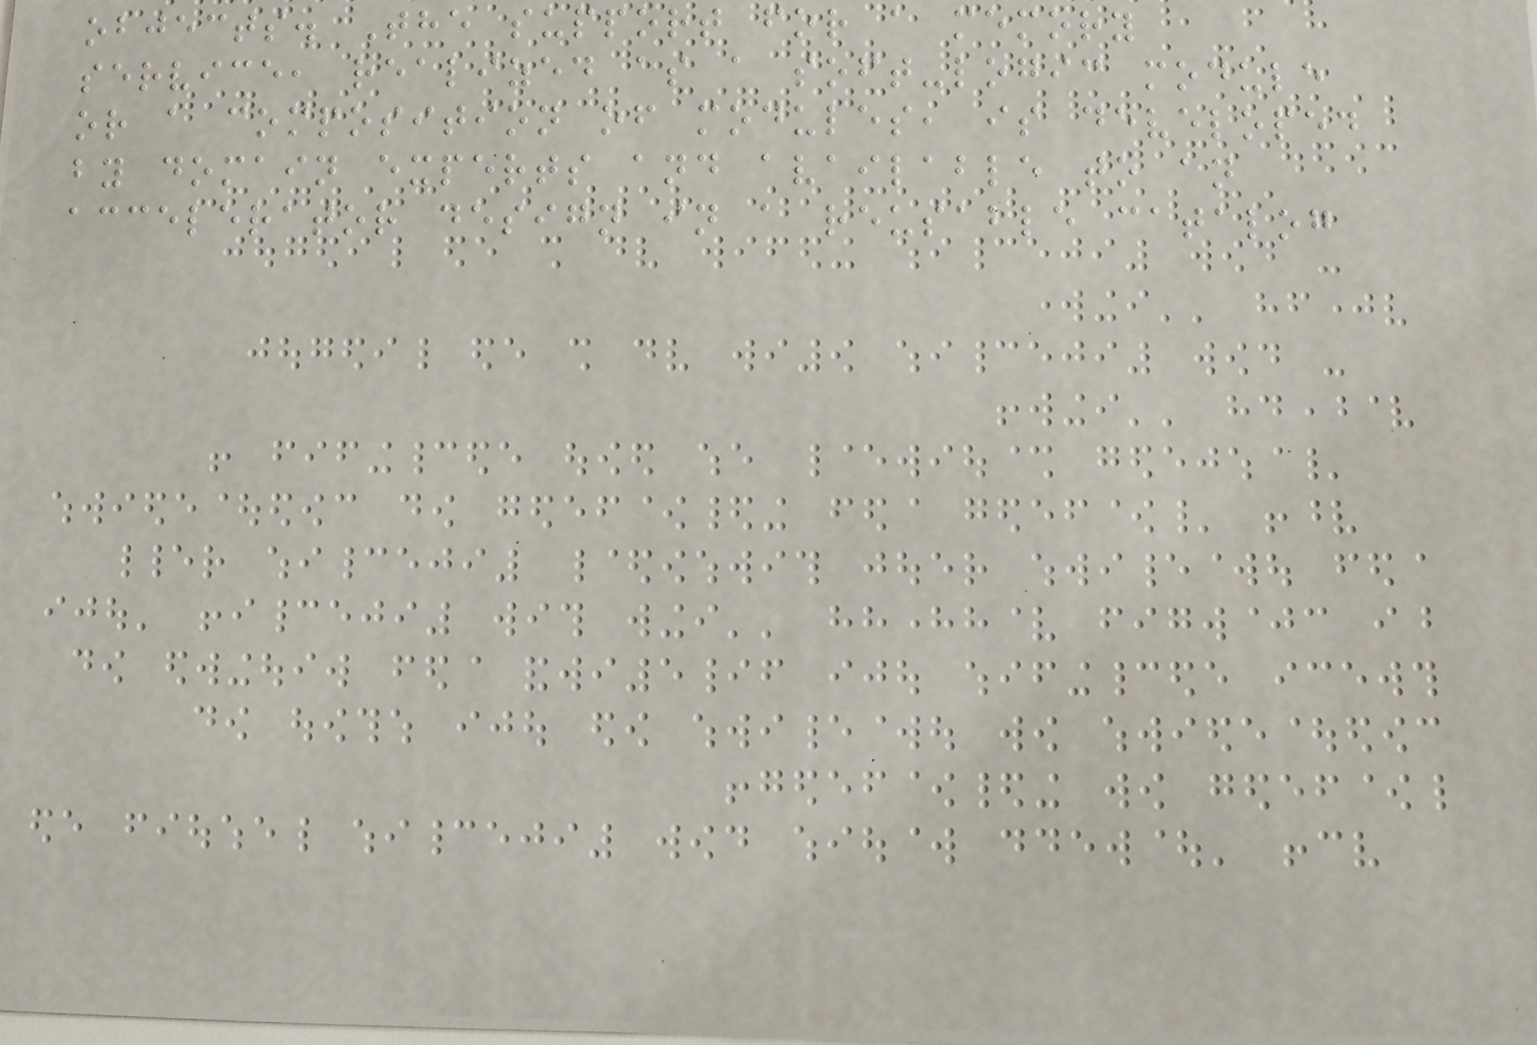objects. The support for a memory
service, realized as a soft-logic module
or a composition of modules, is developed
by domain experts and available to an
accelerator design in a reusable catalog
